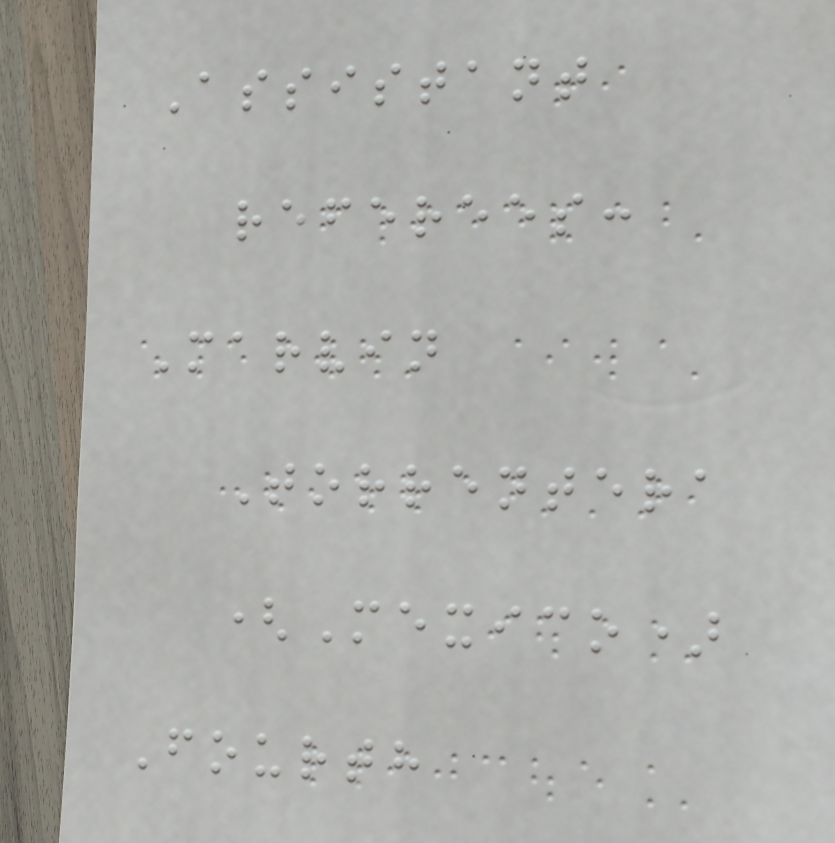Assistant
referees:
Marvin
Torrentera
(Mexico)
Fourth
